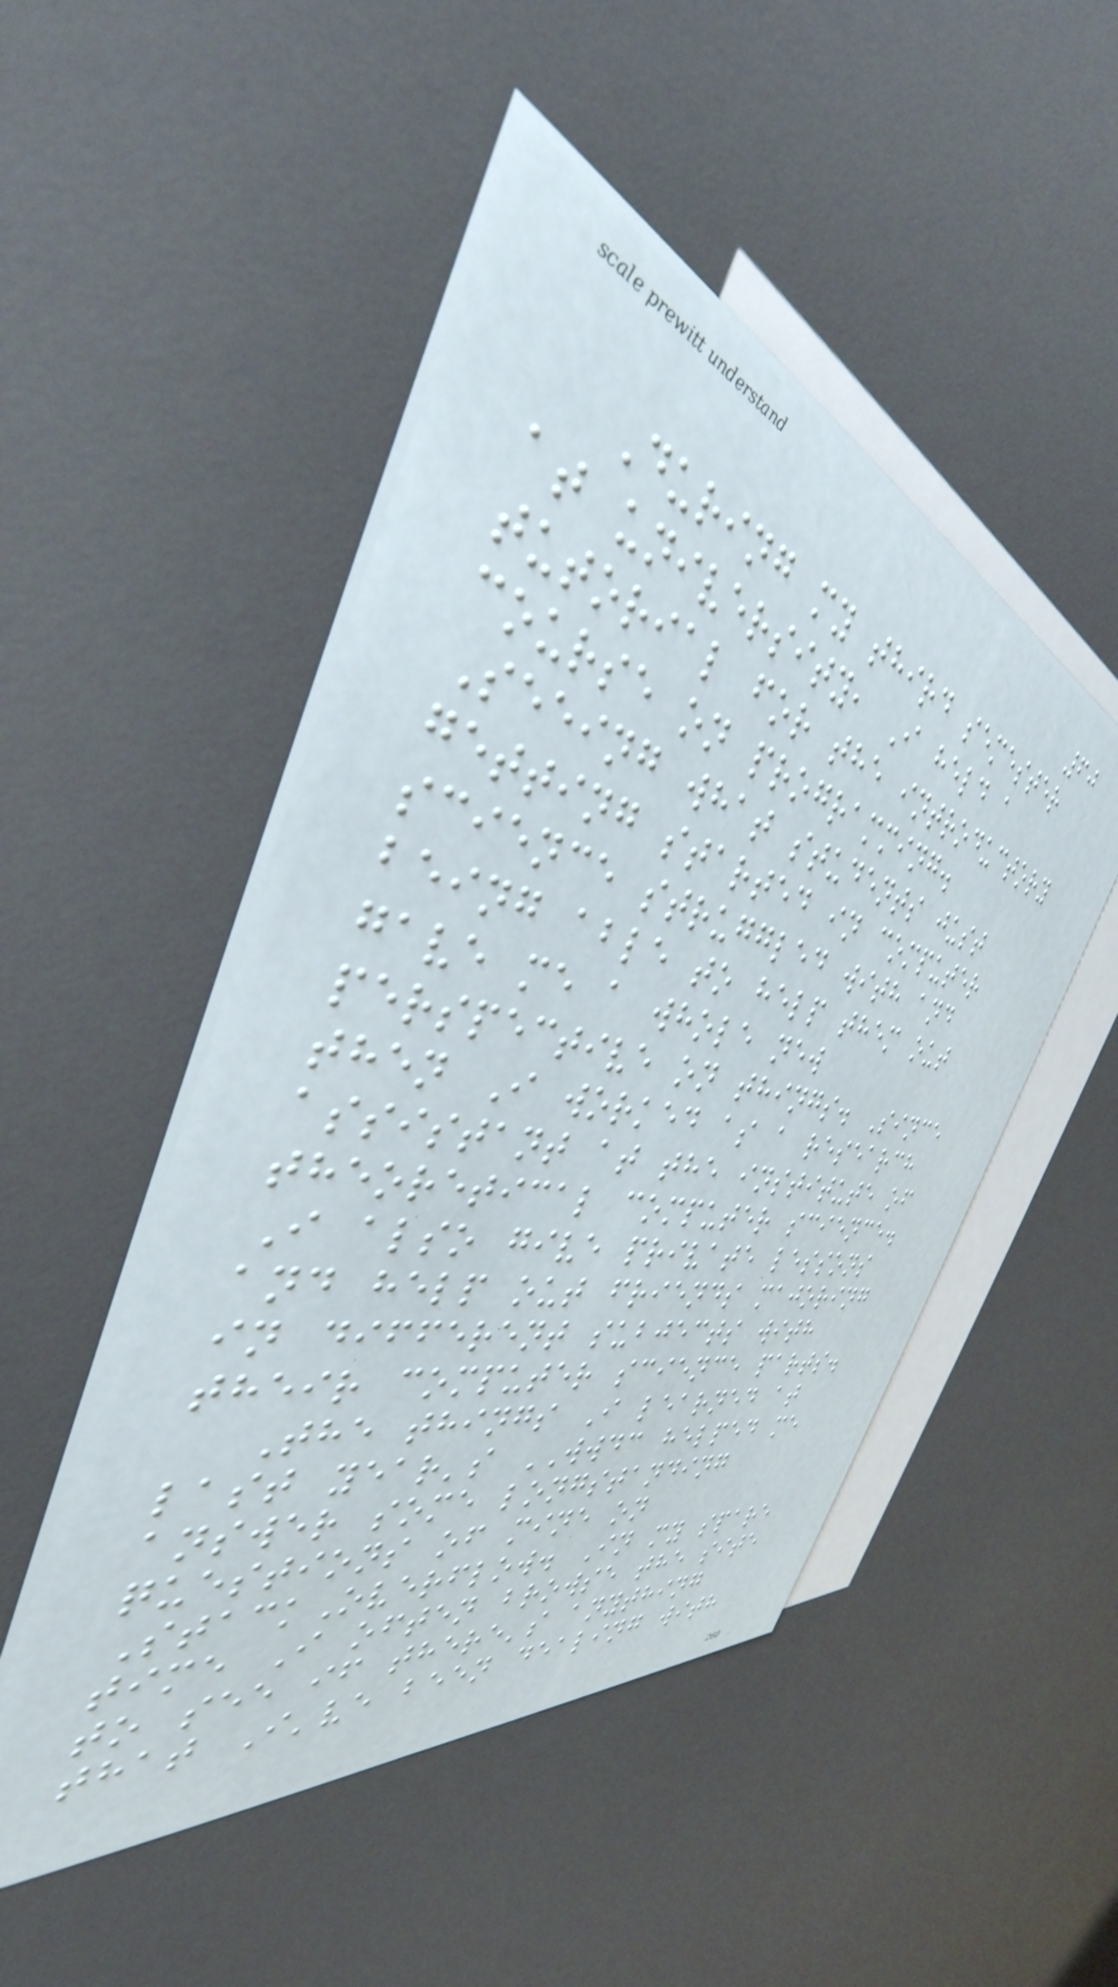60
During my third semester
at university, I held a
tutorial for the introductory
course on programming.
Seeing what students just
getting started in computer
science struggled with and
being able to help them out
gave me a whole new
perspective on things. Since
then I worked as a research
assistant at the institute of
theoretical computer science.
I also give private lessons
and help out friends majoring
in different subjects with
their computer science parts.
The things I learned at
last year's WWDC helped me
answer some longstanding
questions of mine on
StackOverflow. In my spare
time I often browse the site
to see if there's anything
that I've been dealing with
